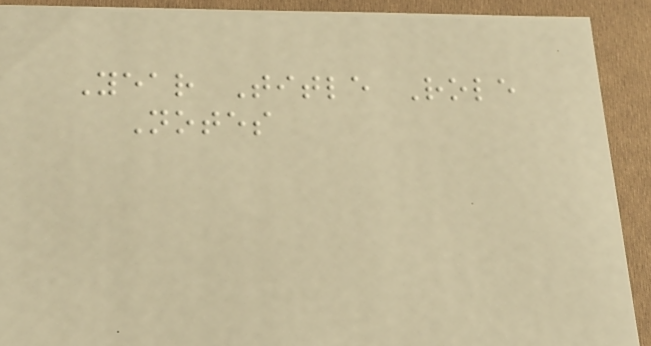Year Title Role
Notes
